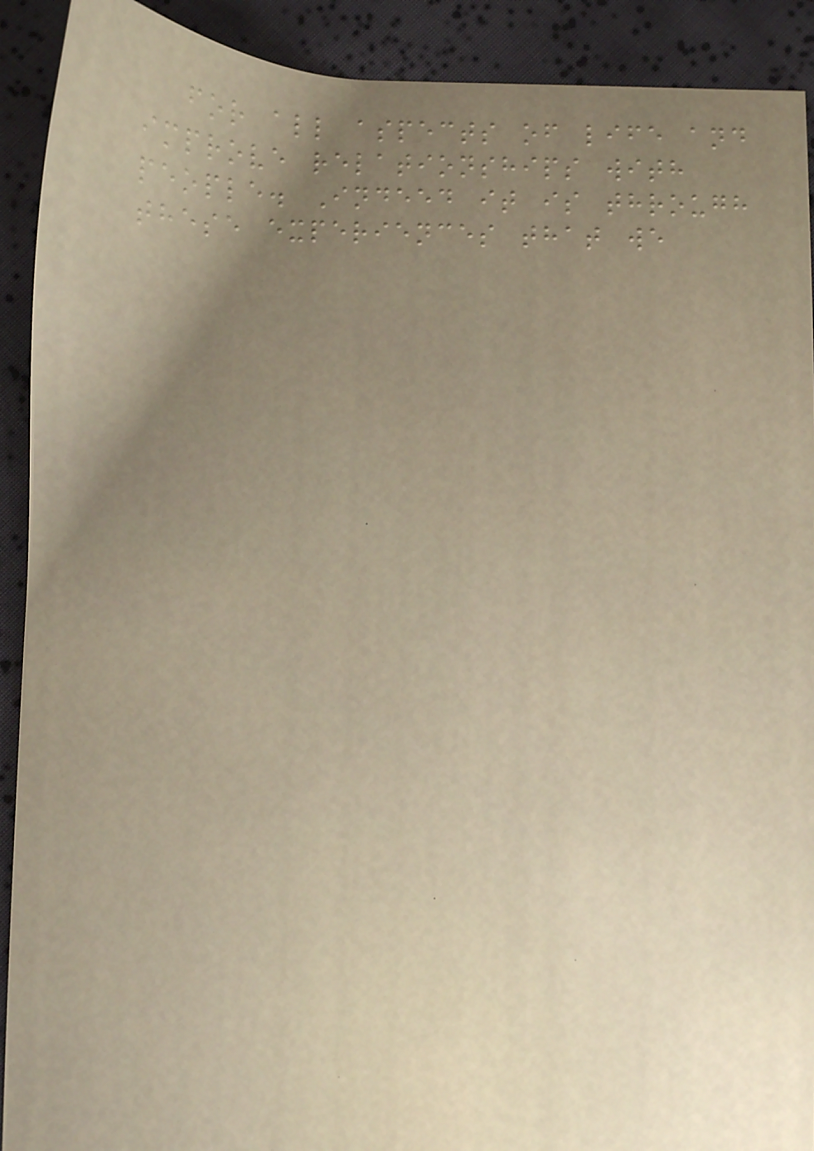for all aspects of life and
improve relationships with
people. Indeed it is through
these experiences that we
